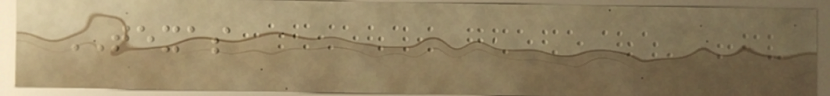TEXAS
